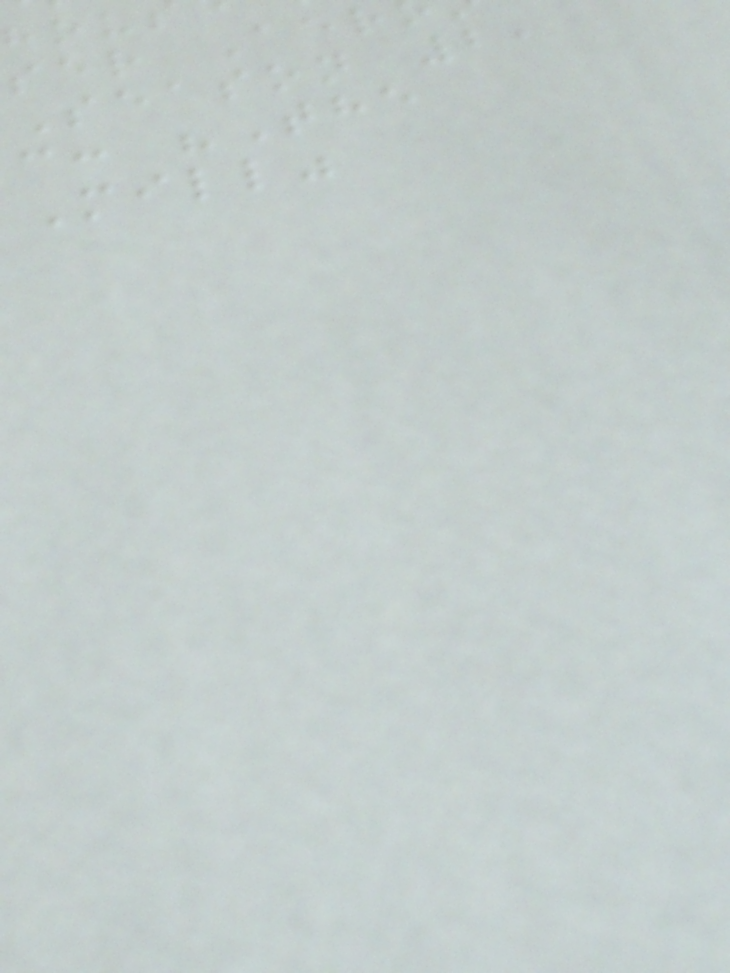ser Aer
Season 2,
c: "The
Mill"
